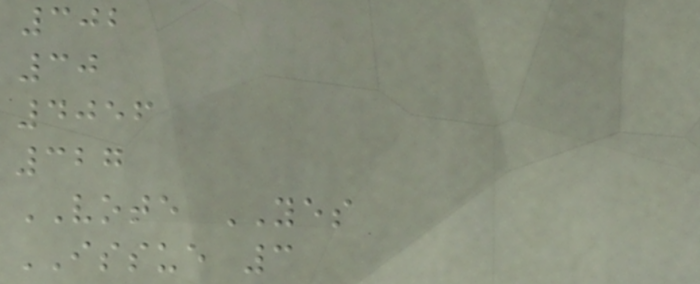302
30
4056
327
VOTE YES
ISSUE 3
